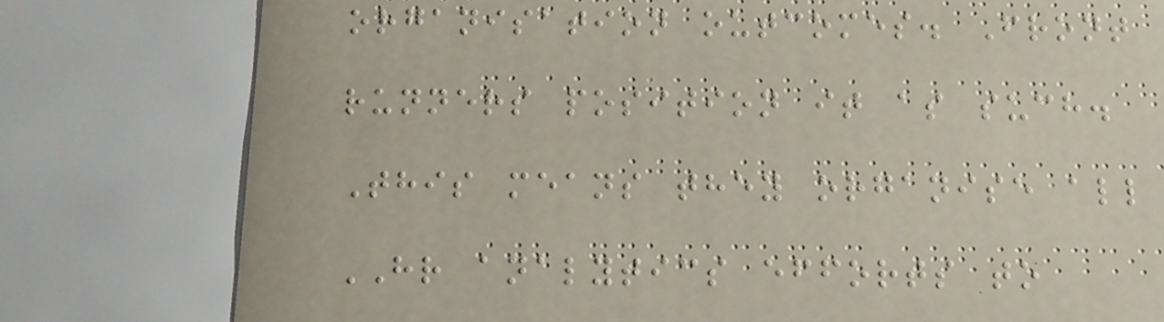organisation outcomes. Front
runners position it as such.
This means they organise all
HR analytics efforts to
